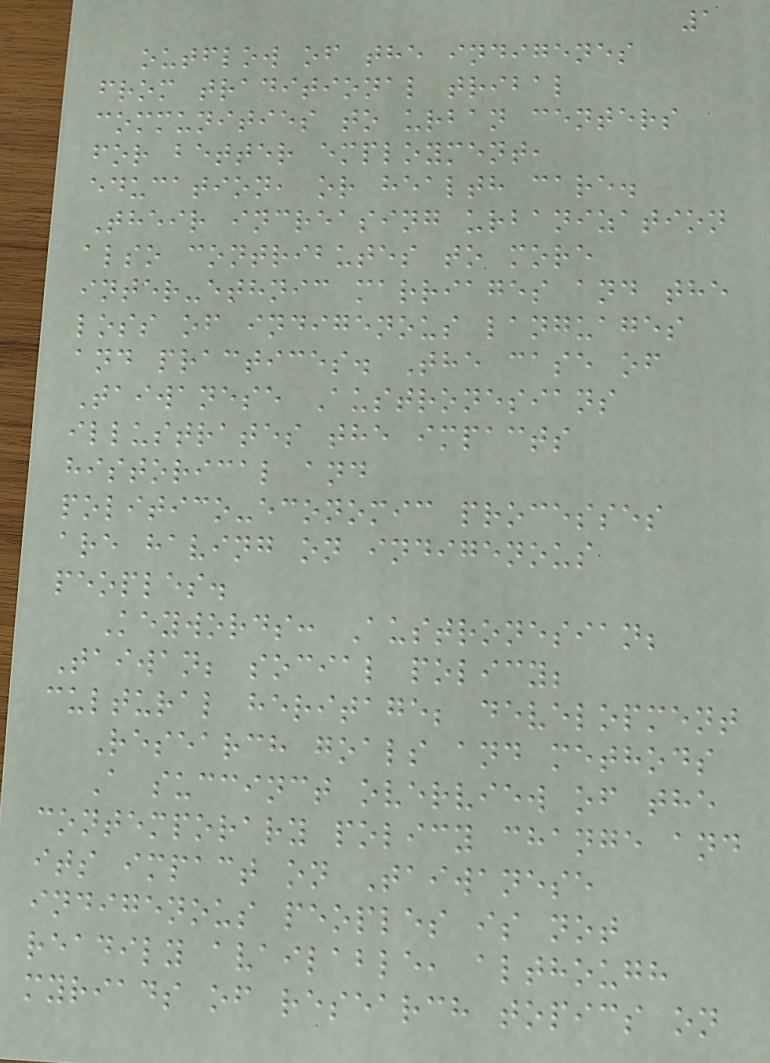1
outflow of the indigenes
from traditional tribal
communities to urban centers
for better employment,
education, or health care.
Their increasing urbanization
also contributes to more
inter-ethnic marriages and the
loss of indigenous languages
and practices. The case of
Taiwanese Austronesians
illustrates the impacts
historical and
politico-economic processes
are having on indigenous
peoples.
Keywords: Austronesian;
Taiwan; social policy;
cultural heritage; development
Research goals and methods
A succinct overview of the
contemporary policy change and
its impact on Taiwanese
indigenous peoples is not
readily available, although
myriads of research topics on
